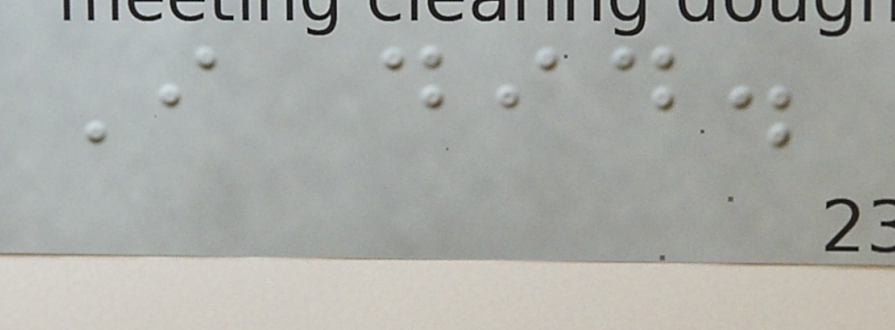I did.
